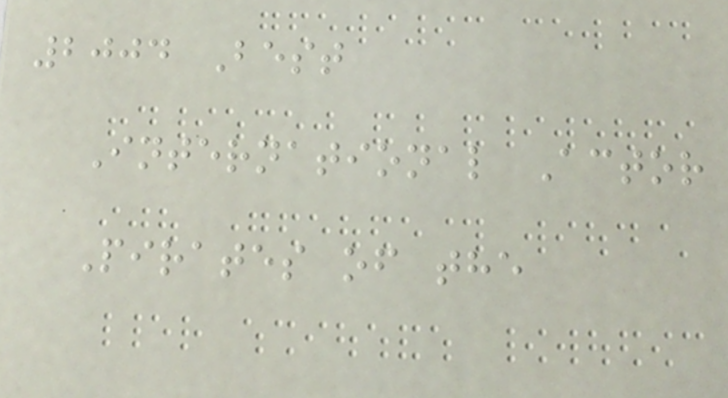2004 Best
International Actor
Pirates of the
